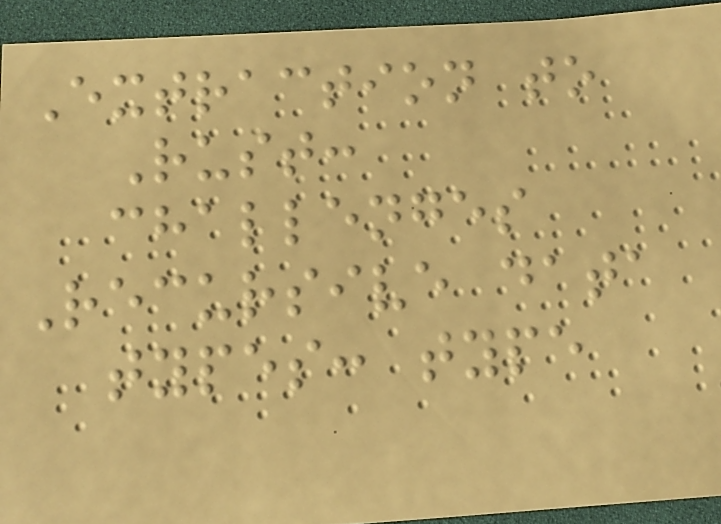Extraction to
Rust:
challenges
Recursive data
types: type
